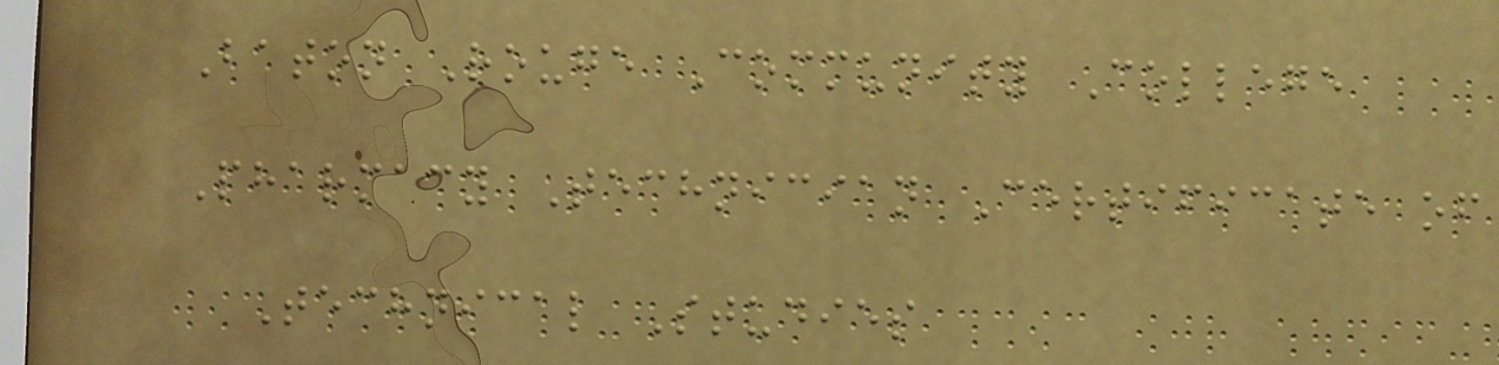Baton Rouge Community College
Pharmacy Technician Certificate of
Technical Studies
